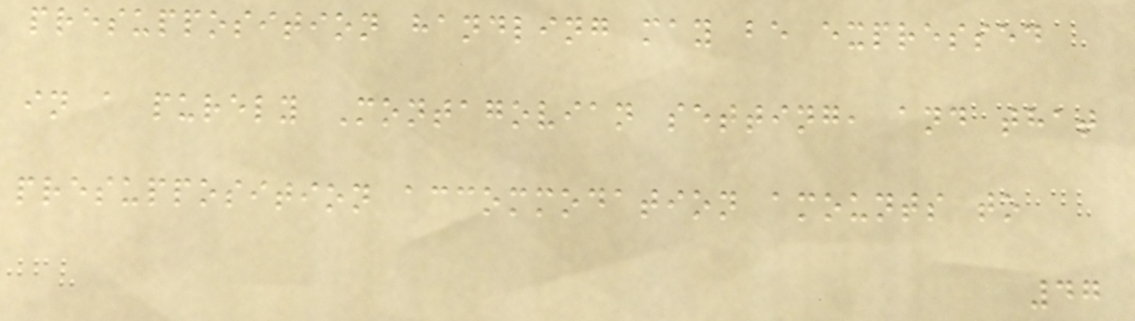presupposition handling may be expressed
in a purely Montagovian setting, and that
presupposition accommodation amounts to
47
